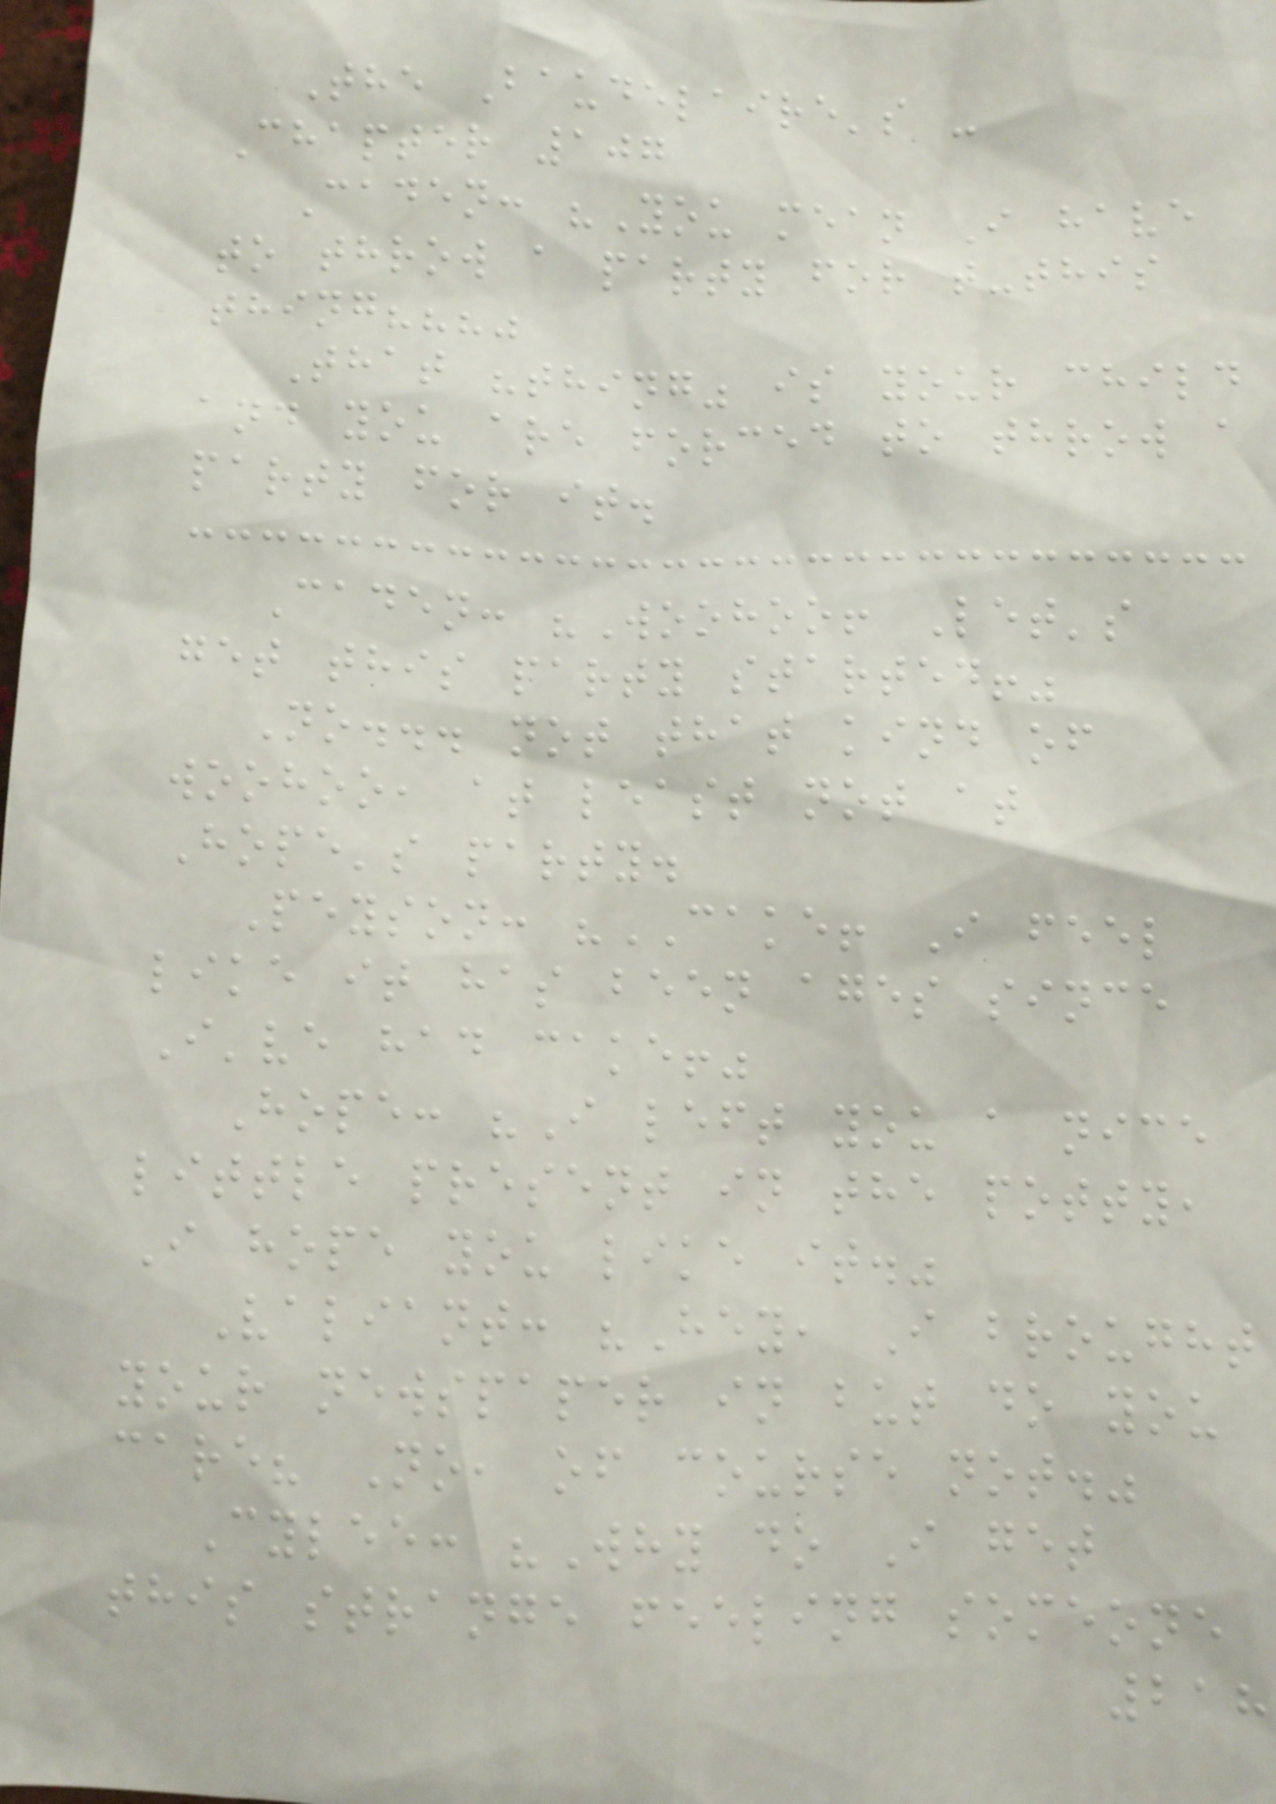The Baudelaire's -
Chapter 107
Caden: "You mean I have
to throw a party for t-this
thing???"
That "thing" is your child
and you are forced to throw a
party for it.
Caden: "Woohoo! Let's
get this party started!"
No... not that kind of
woohoo, at least not at
Hope's party.
Peyson: "CAKE! I feel
like it has been ages since
I've had cake!"
Hope: "I left you a nice
little present in the potty,
I hope you like it."
Valiant: "Hey, I brought
your newspaper in but do you
care? No, of course not."
Cylee: "Why do I get
this strange feeling someone
218
